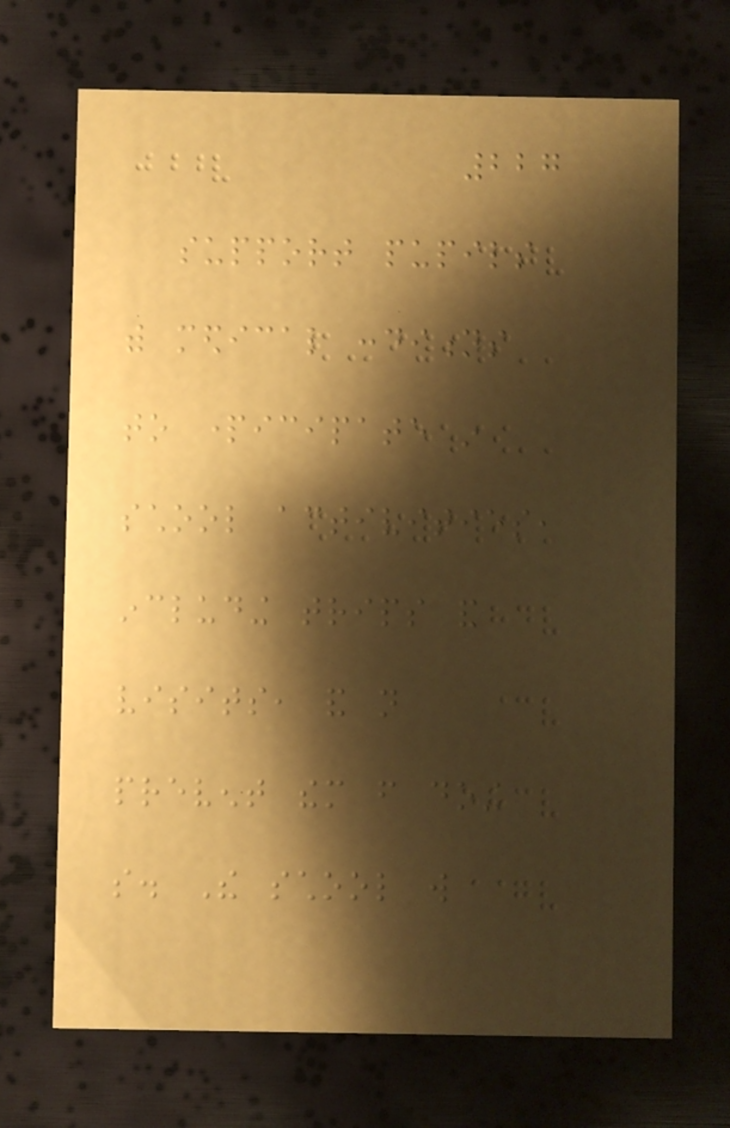227
support pupils
with medical conditions
to participate in
school activities,
including trips and
visits, and not
prevent them from doing
so. The school will
